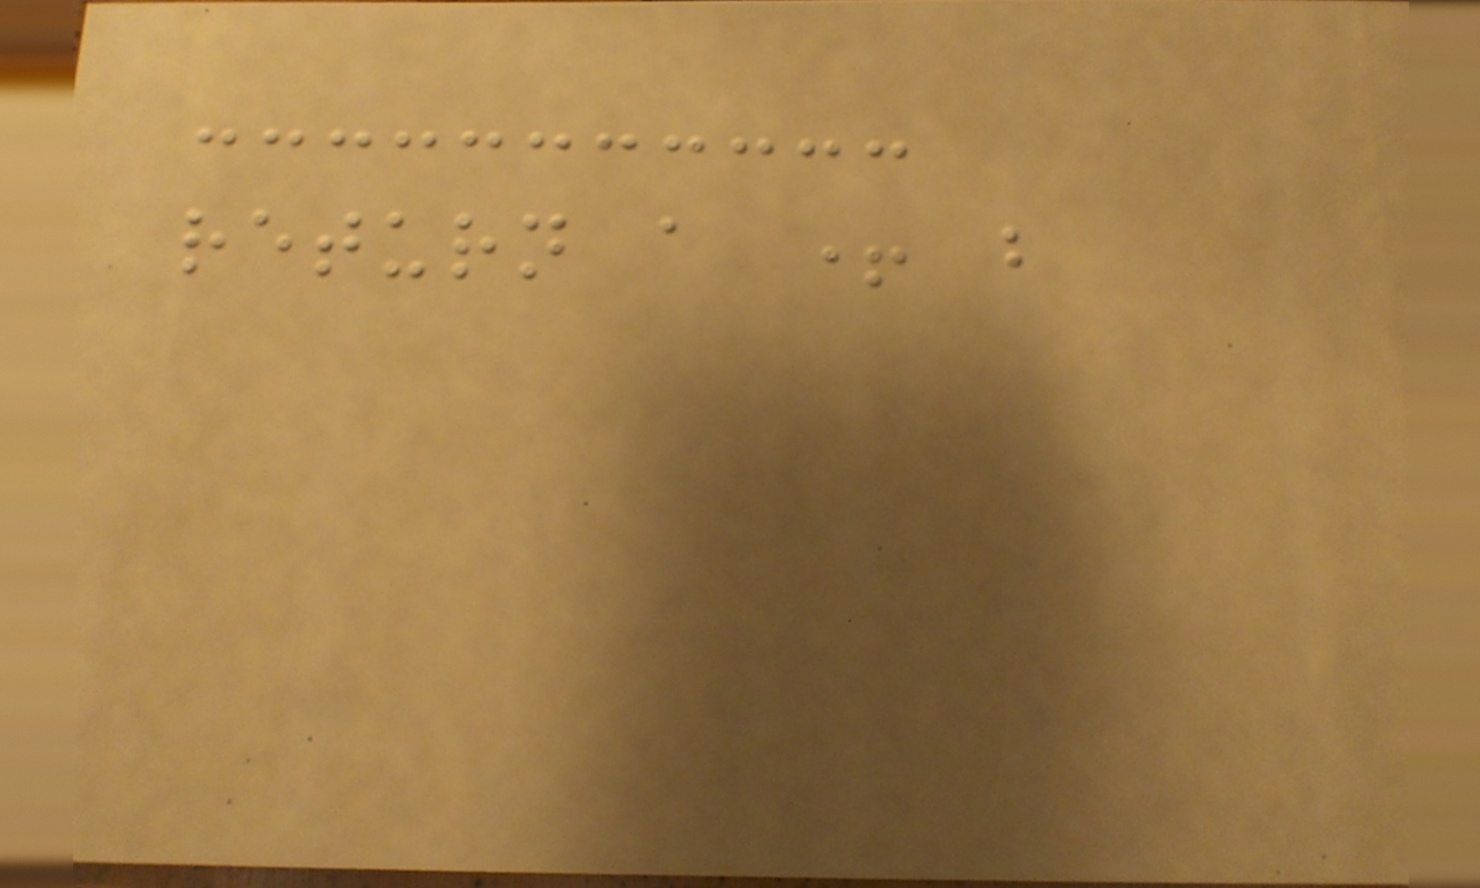return a + b
